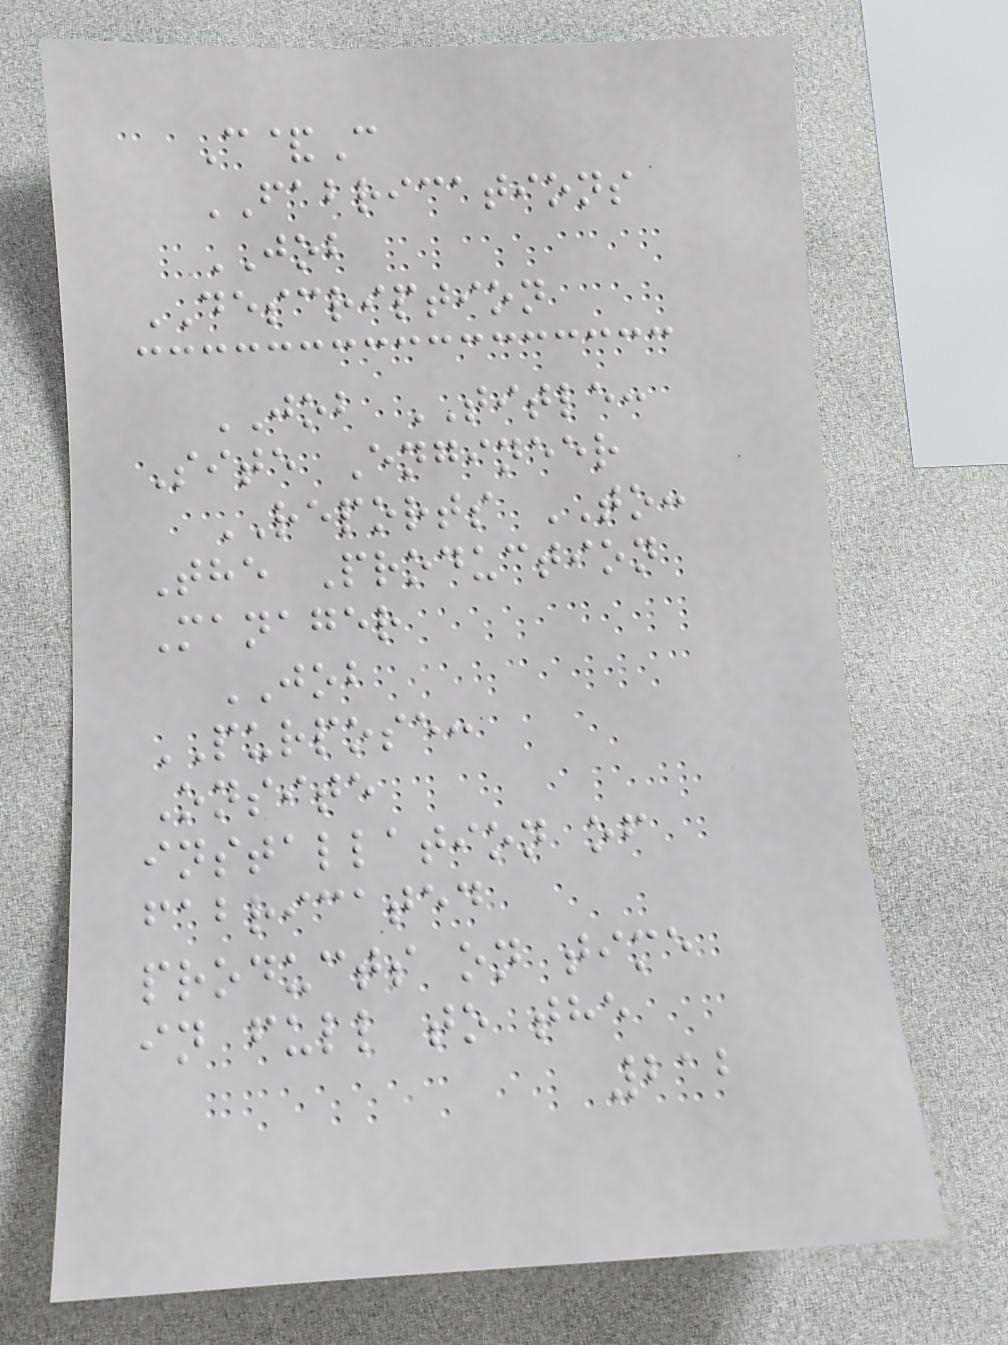C&C
FABRICATIONS
JOB
DESCRIPTION
JOB TITLE:
Site Engineer
REPORTS TO:
The Production
Manager
JOB
PURPOSE:
Onsite
installation of
fabricated
products on time
in full to the
212
